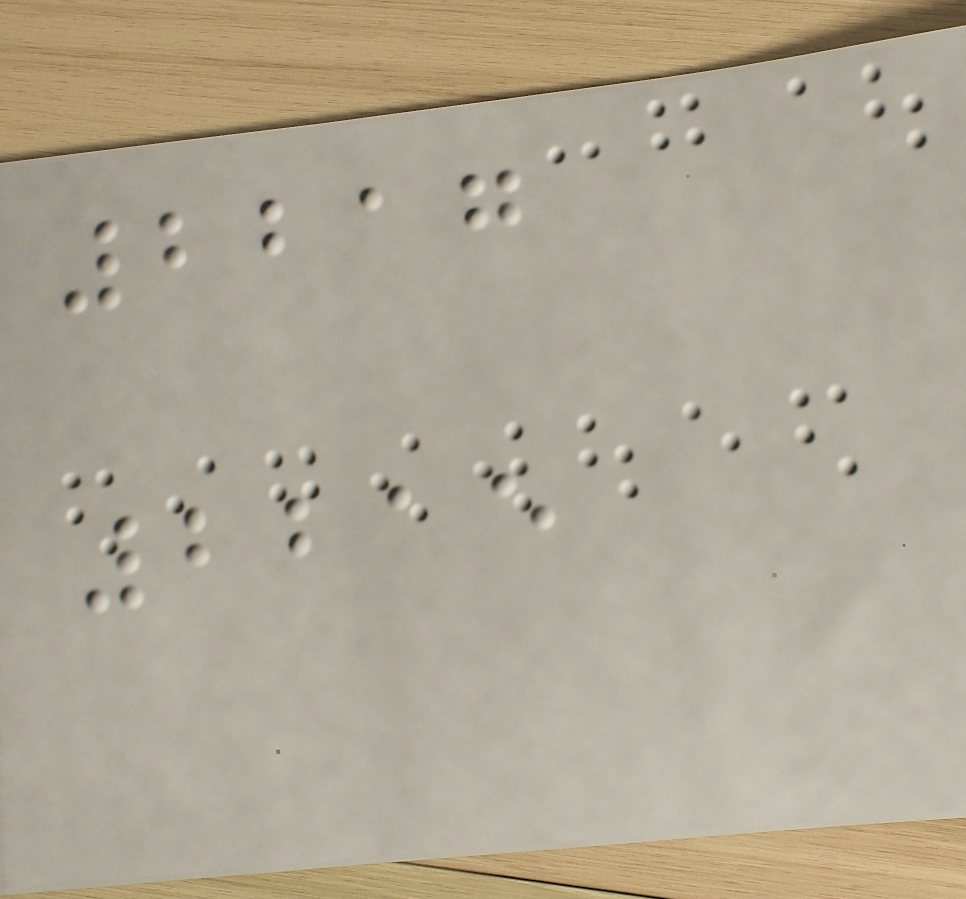2217
2215
